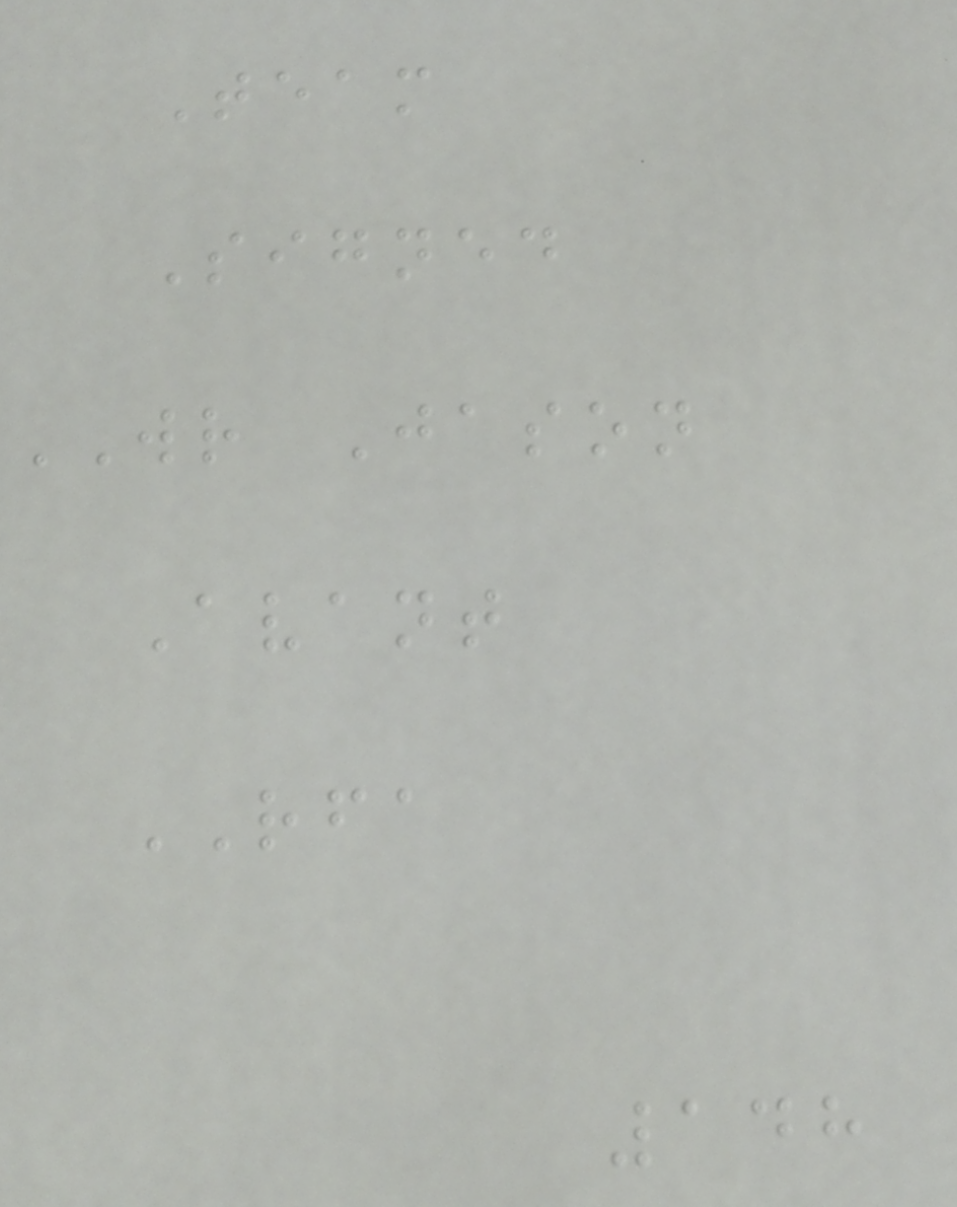Team
Signed
WR Jason
Avant
RFA
148
